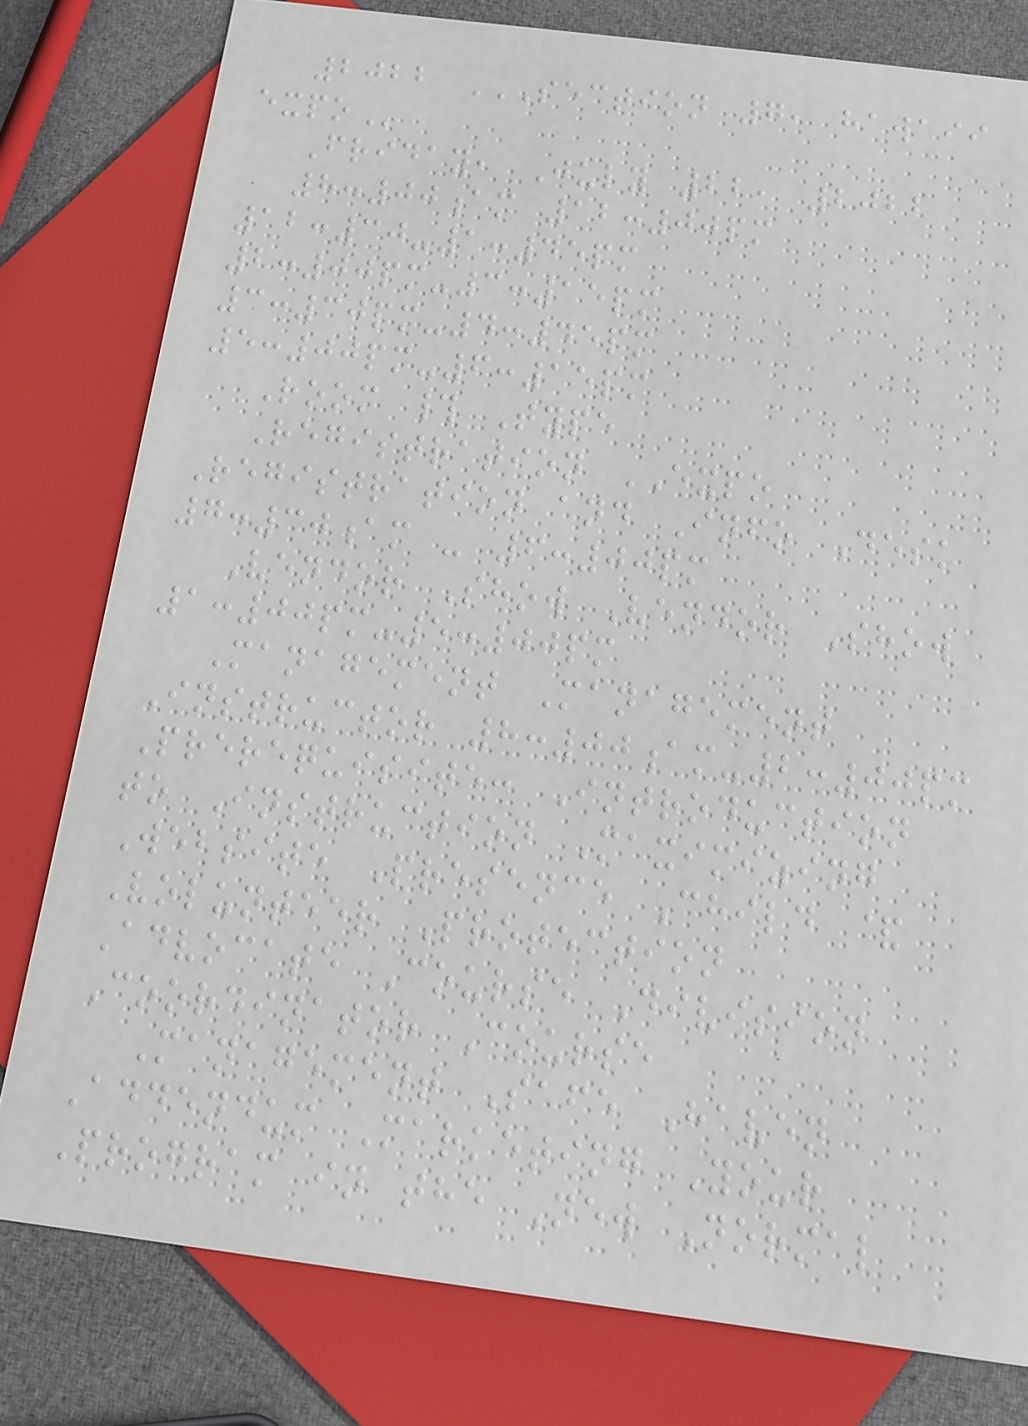2022 SECTION 7, HAWAII
EXPO
Friday, July 22, 2022
8:00am 12:00pm
12:30-1:45pm
2:00pm-3:15pm
3:30pm-4:45pm
5:00pm-6:15pm
Room # Type
Registration EXPO
Registration and Info Desk
7:30am - 6:00pm
Vendor Show Vendor Show
1:00pm-5:00pm
Management Management
Instructor 8:00am-2:00pm
Prerequisite: Introduction
to Instruction Maximizing
Website Presence Child &
Volunteer Protection
Advocate Course Division
Coordinator Course
Management Safe Haven
Addendum Marketing Your
Program in the New Normal
